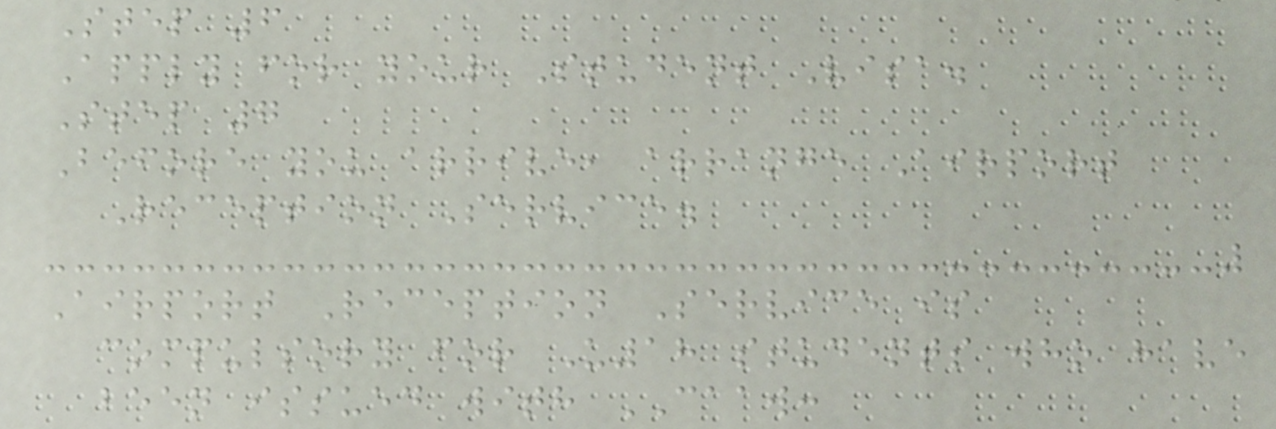Step 6
Apply for your Student Visa.
Step 7
Before you arrive, arrange Airport
Reception Service.
Airport Reception Service is
compulsory for U18 students who have
been issued with CAAW:
